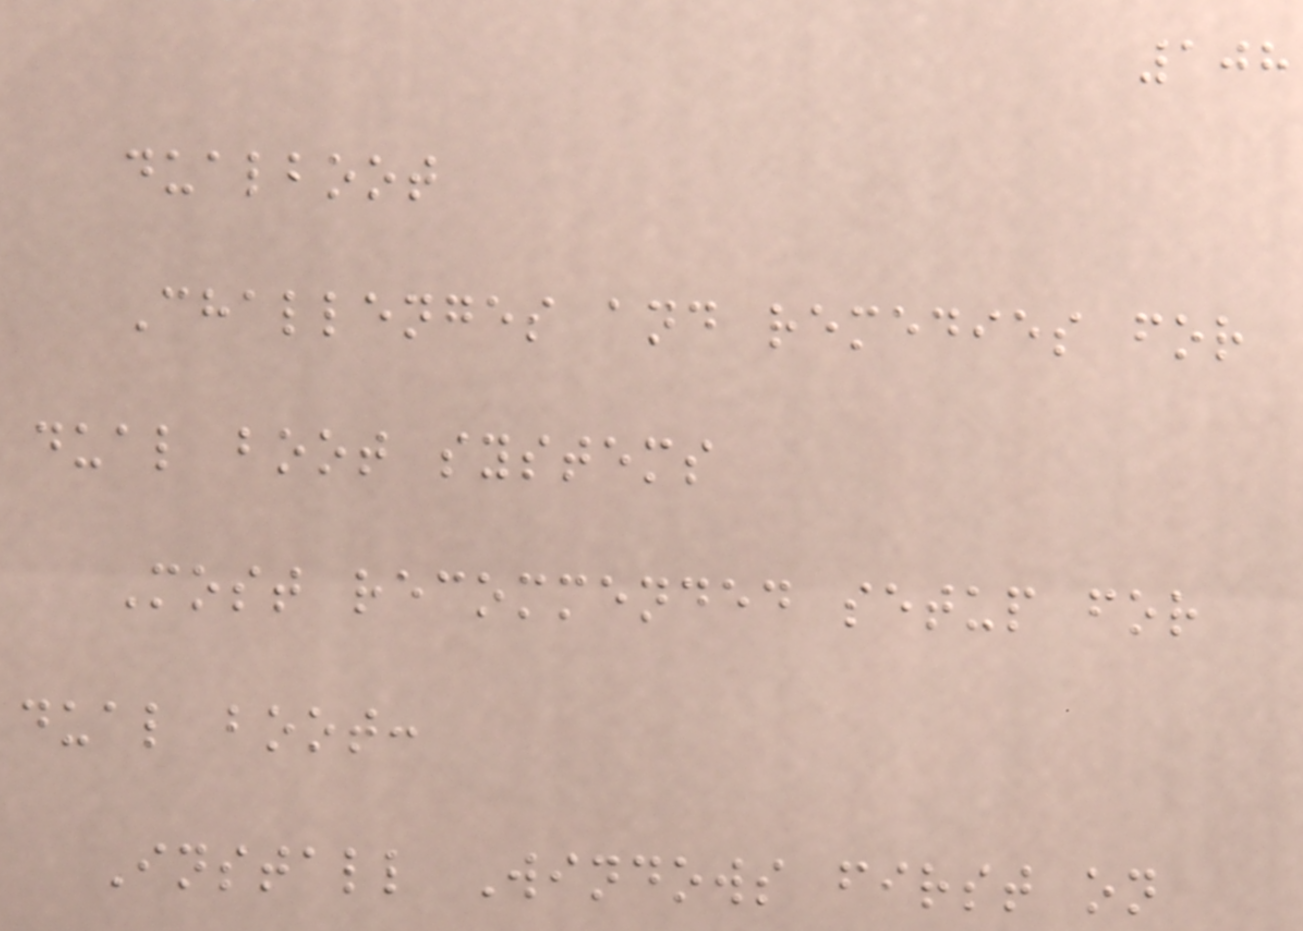108
dualboot
Challenges and remedies for
dual boot systems
Most recommended setup for
dual boot:
Install Windows first on
